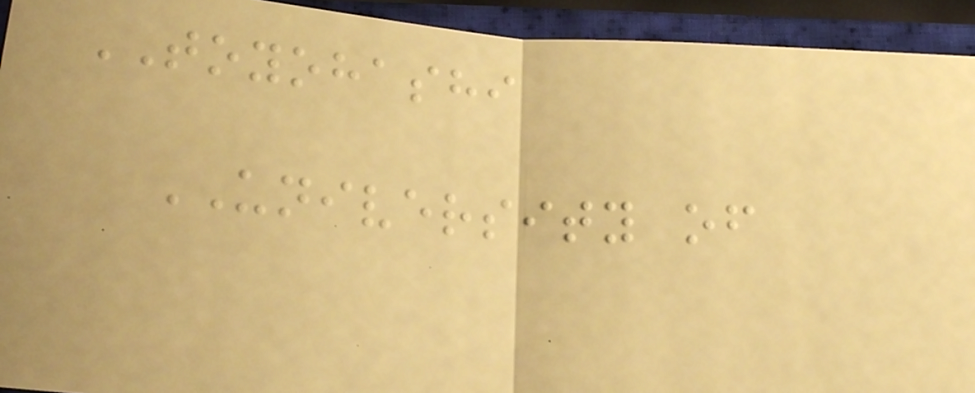TOYOHASHI
UNIVERSITY of
